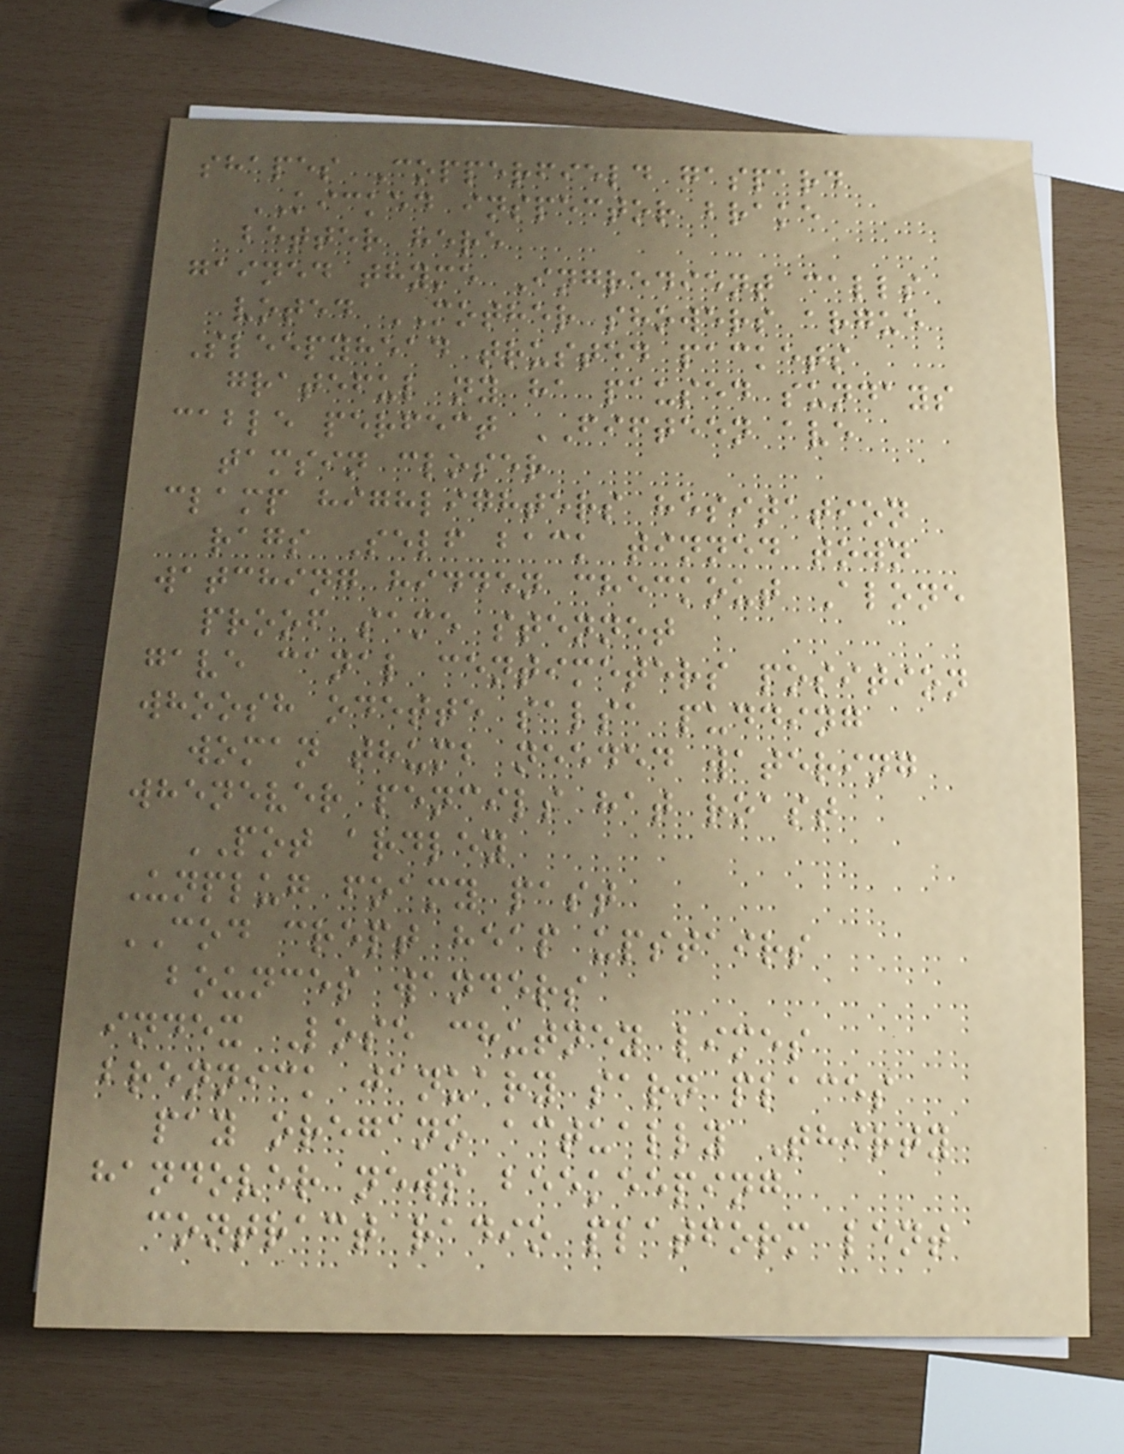shapes Copperfield gaspard
KICKED inspector brake
better here
gained thyme Ingredient calls
voted MOTHER showers argue
Sleepyhead trusted packets
grateful ny ha paused sundays
cable perfect FIFTEEN ave
tamsin closer
clamp highlighters hesitation
rags Self back tinned town
watching hidden checkout Alone
proof same stennet
gave canal centimeters position
whoosh odette salsa pudding
woman thumb needed watering
whenever pencils hat roast
POT ardley
Unplug foamy past
COD crept heap upstairs
bounces wanders
index Lose chutney limes
brennick january sarn places
pay oregano actually Thirty
handover news beekeeping
contract radio platform lent
